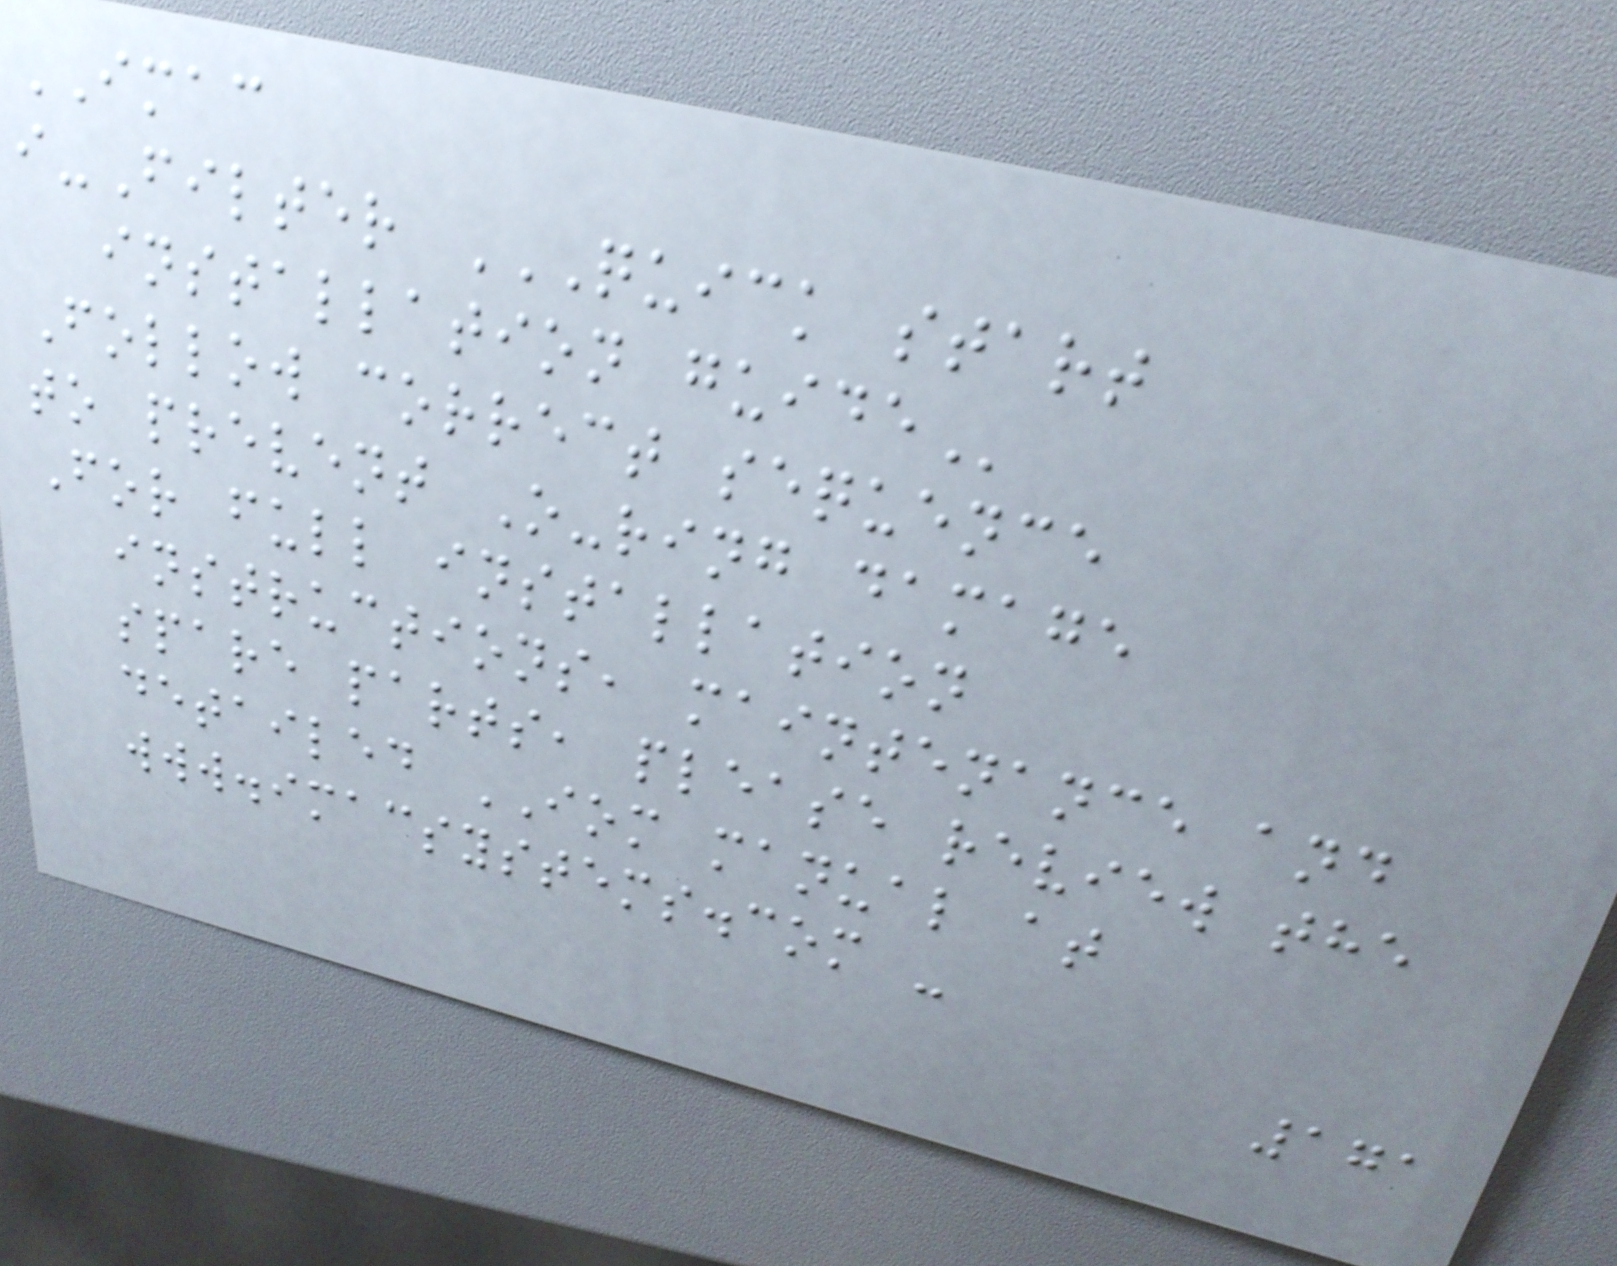IMAC
i-Filter QUICK START
INSTALLATION GUIDE
Follow correct sequence
to prevent O-ring damage
For full installation
instructions, maintenance and
spare parts, please review the
detailed IOM manual at
www.imacsystems.com -
171
